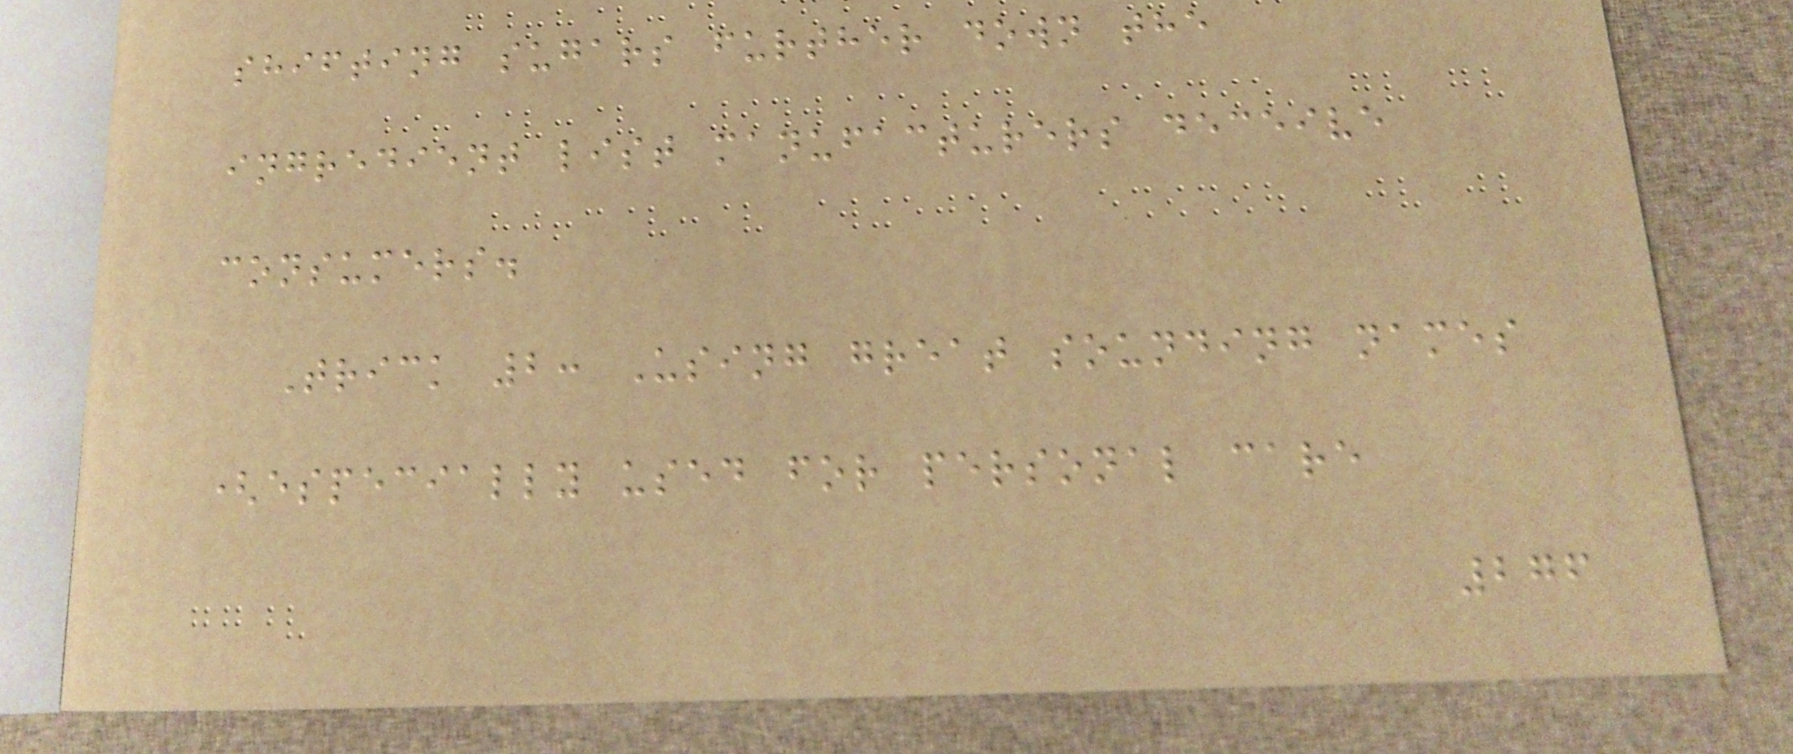shifting sugars further down the
ingredient list manufacturers deceive
consumers.
Trick 2: Using great sounding names
(especially used for personal care
276
